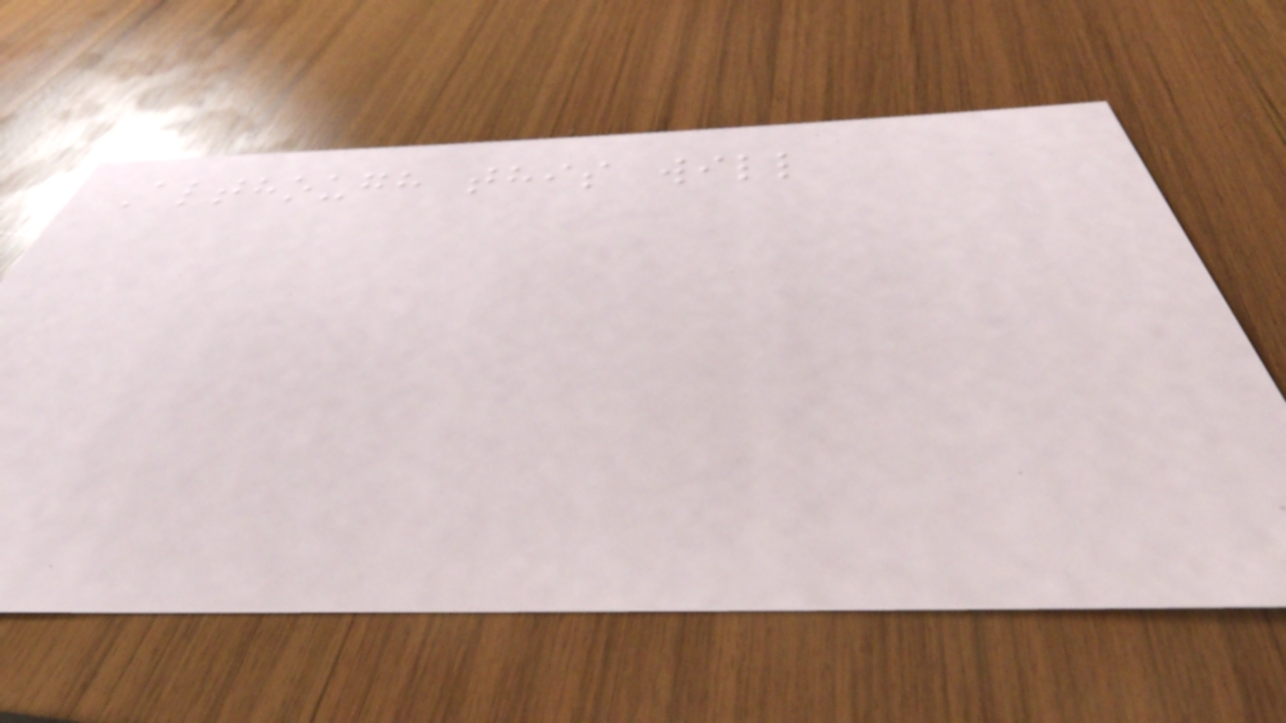Although this will
